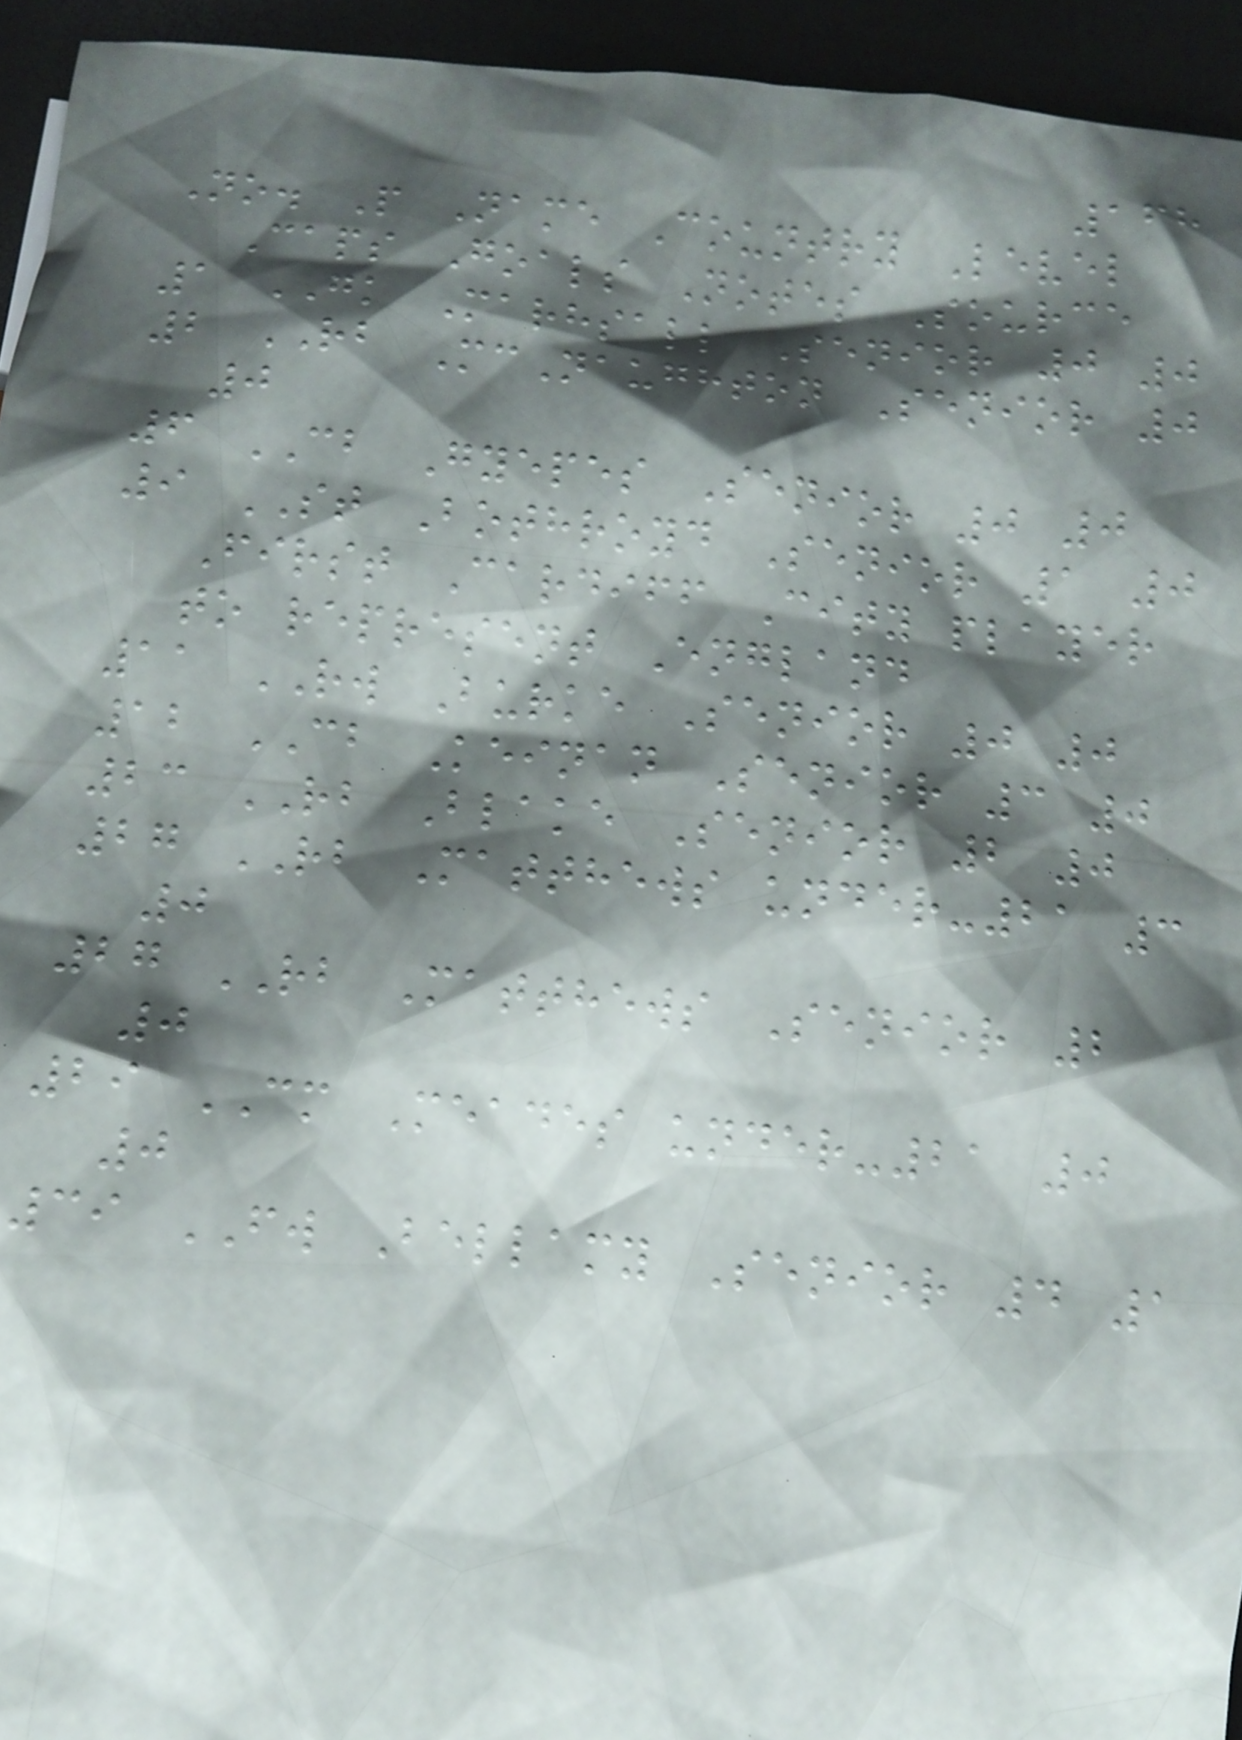168
No. P Name Country Level
Caps Goals Notes Source
1 GK Marhsall Senior 0 0
2 RB McNaughton Senior 0
0
6 CB Gyepes Senior 0 0
9 ST Bothroyd Senior 1 0
First Cardiff City player
to represent England
11 RW Burke Senior 0 0
12 CB Keinan Senior 3 0
23 RB Blake Senior 2 0
27 RB Matthews under-21 3
0
27 RB Matthews Senior 2
0
29 CM Meades under-21 0
0
39 FW Bellamy Senior 4 1
